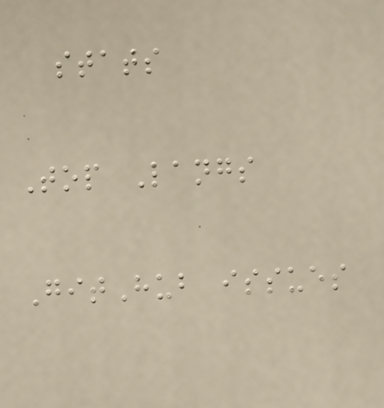stats
Top Langs
GitHub issues
